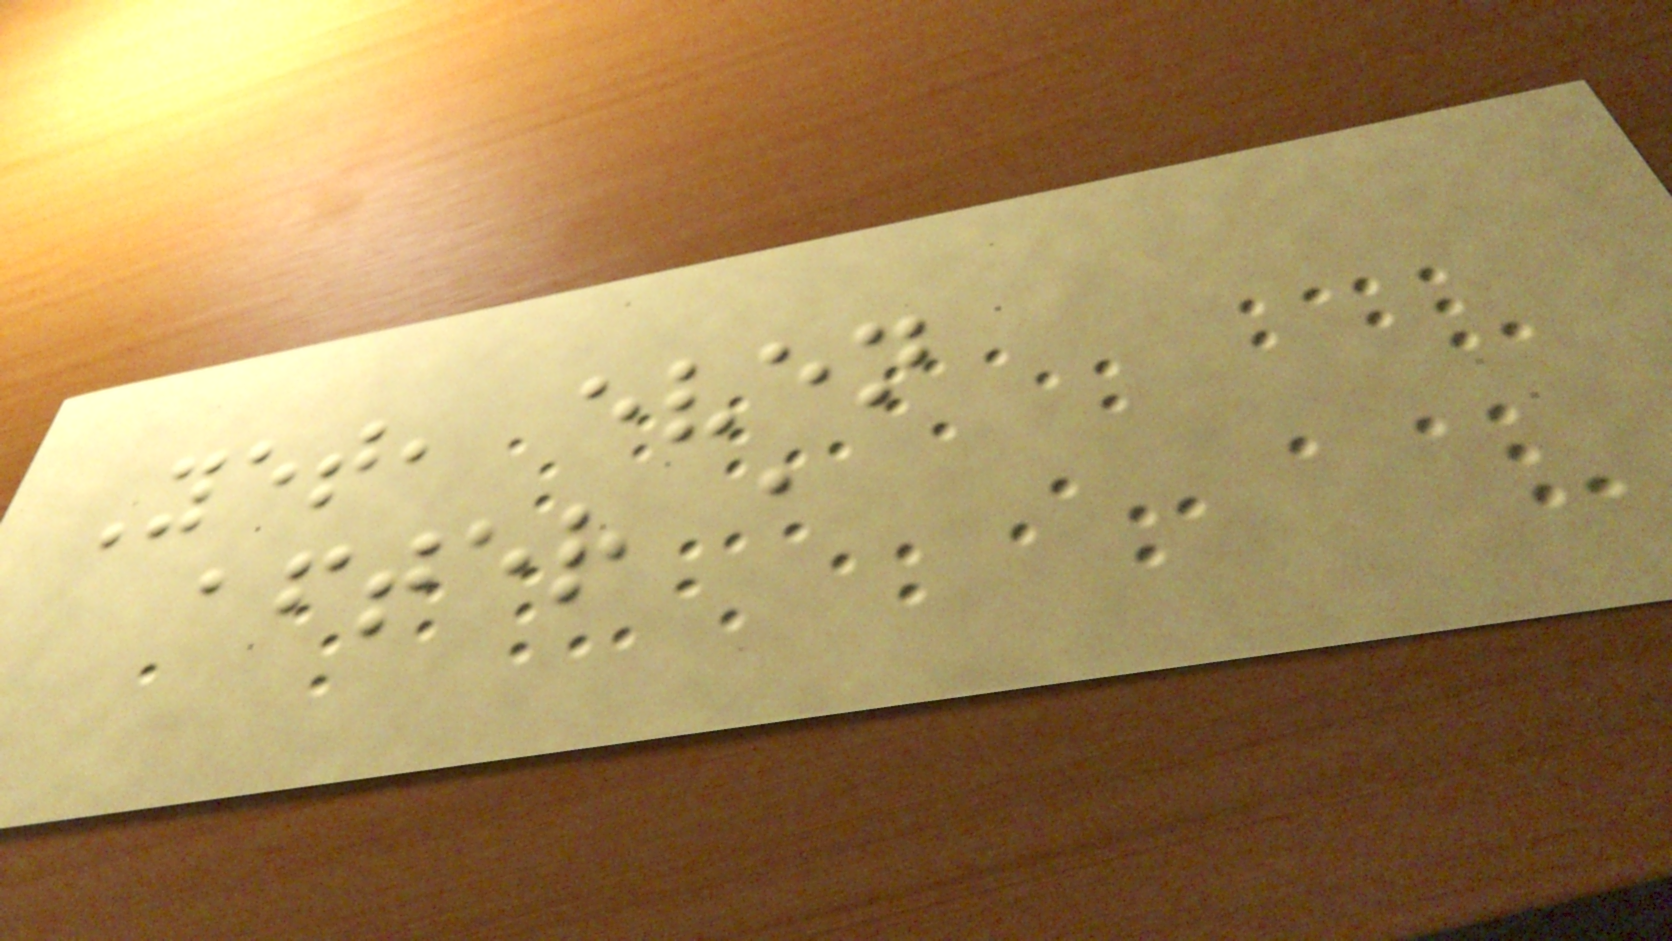Yet, even
after a
